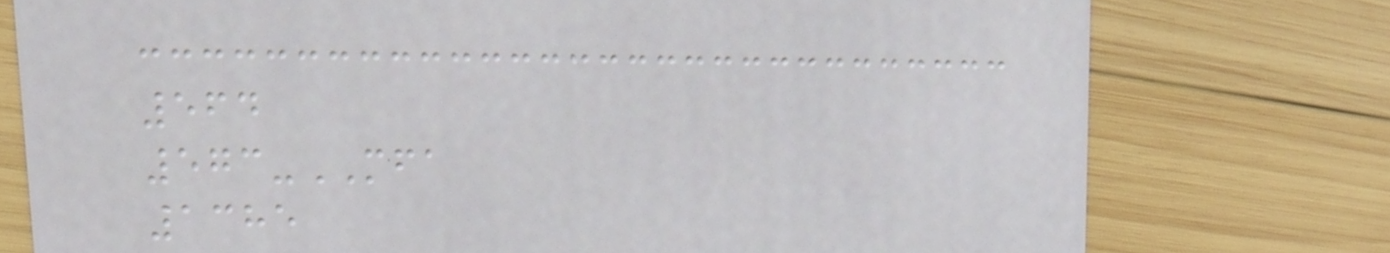564
573-MFA
1385
